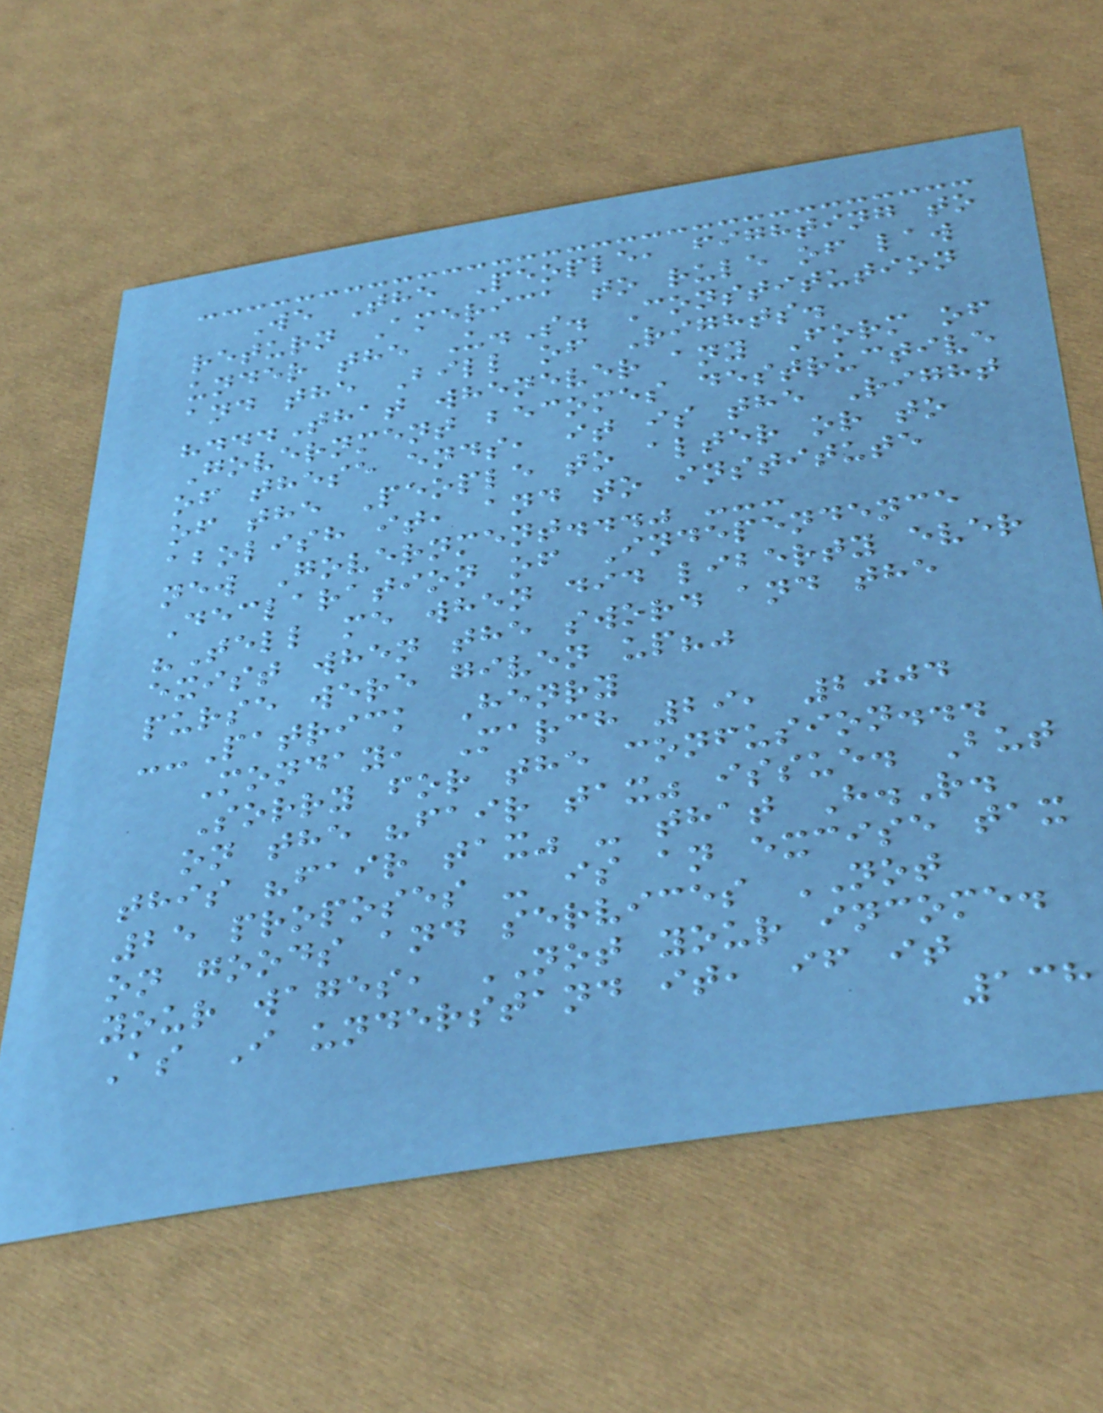We The People, fighting to
return America to rule of law
under the U.S. Constitution
and the Bill of Rights.
"...That whenever any Form of
Government becomes destructive
of these ends, it is the Right
of the People to alter or to
abolish it, and to institute
new Government..." ---
Declaration of Independence
"Tell me when did liberty ever
exist when the sword and the
purse were given up?"
--Patrick Henry
Monday, March 29, 2004
Sorry for the confusion...
on the "fair tax" issue. But
this "fair tax" - that H.R.
25 proposes - is an excise tax
on goods and services NOT
your wages, NOT your income.
As I understand it, if it
138
